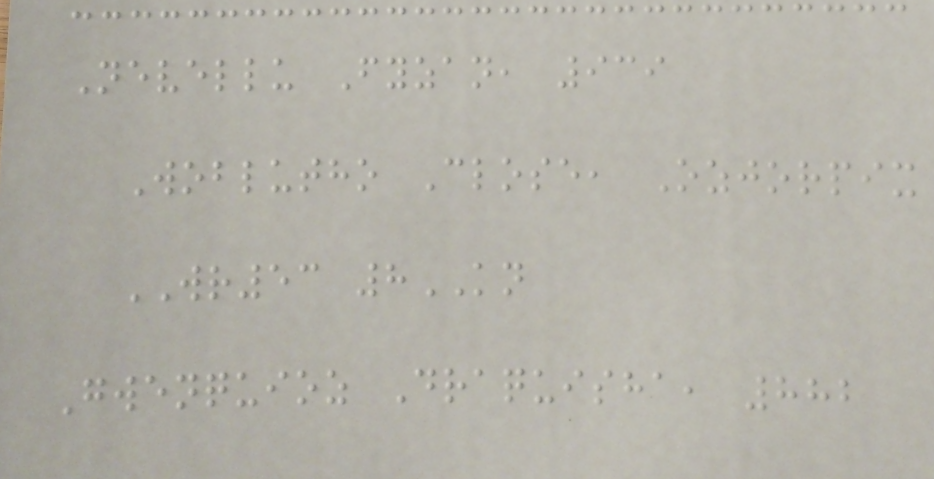Nevellu Fyzan, 939
Woblutho Close, Ozjorpix
WR53 8KN
Gwenquioz Draquisha, 882
